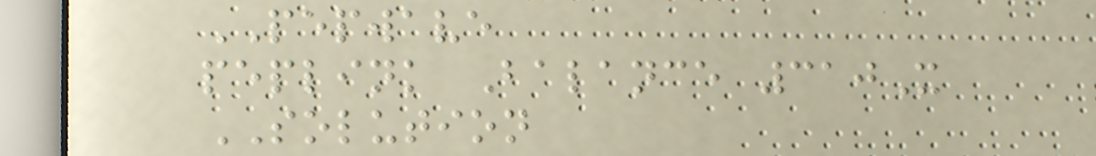PEPWAVE
peplink Balance 310X
SOLUTION
